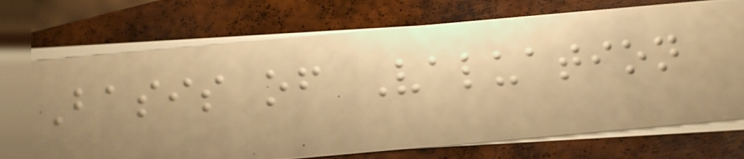Basis of Valuation
